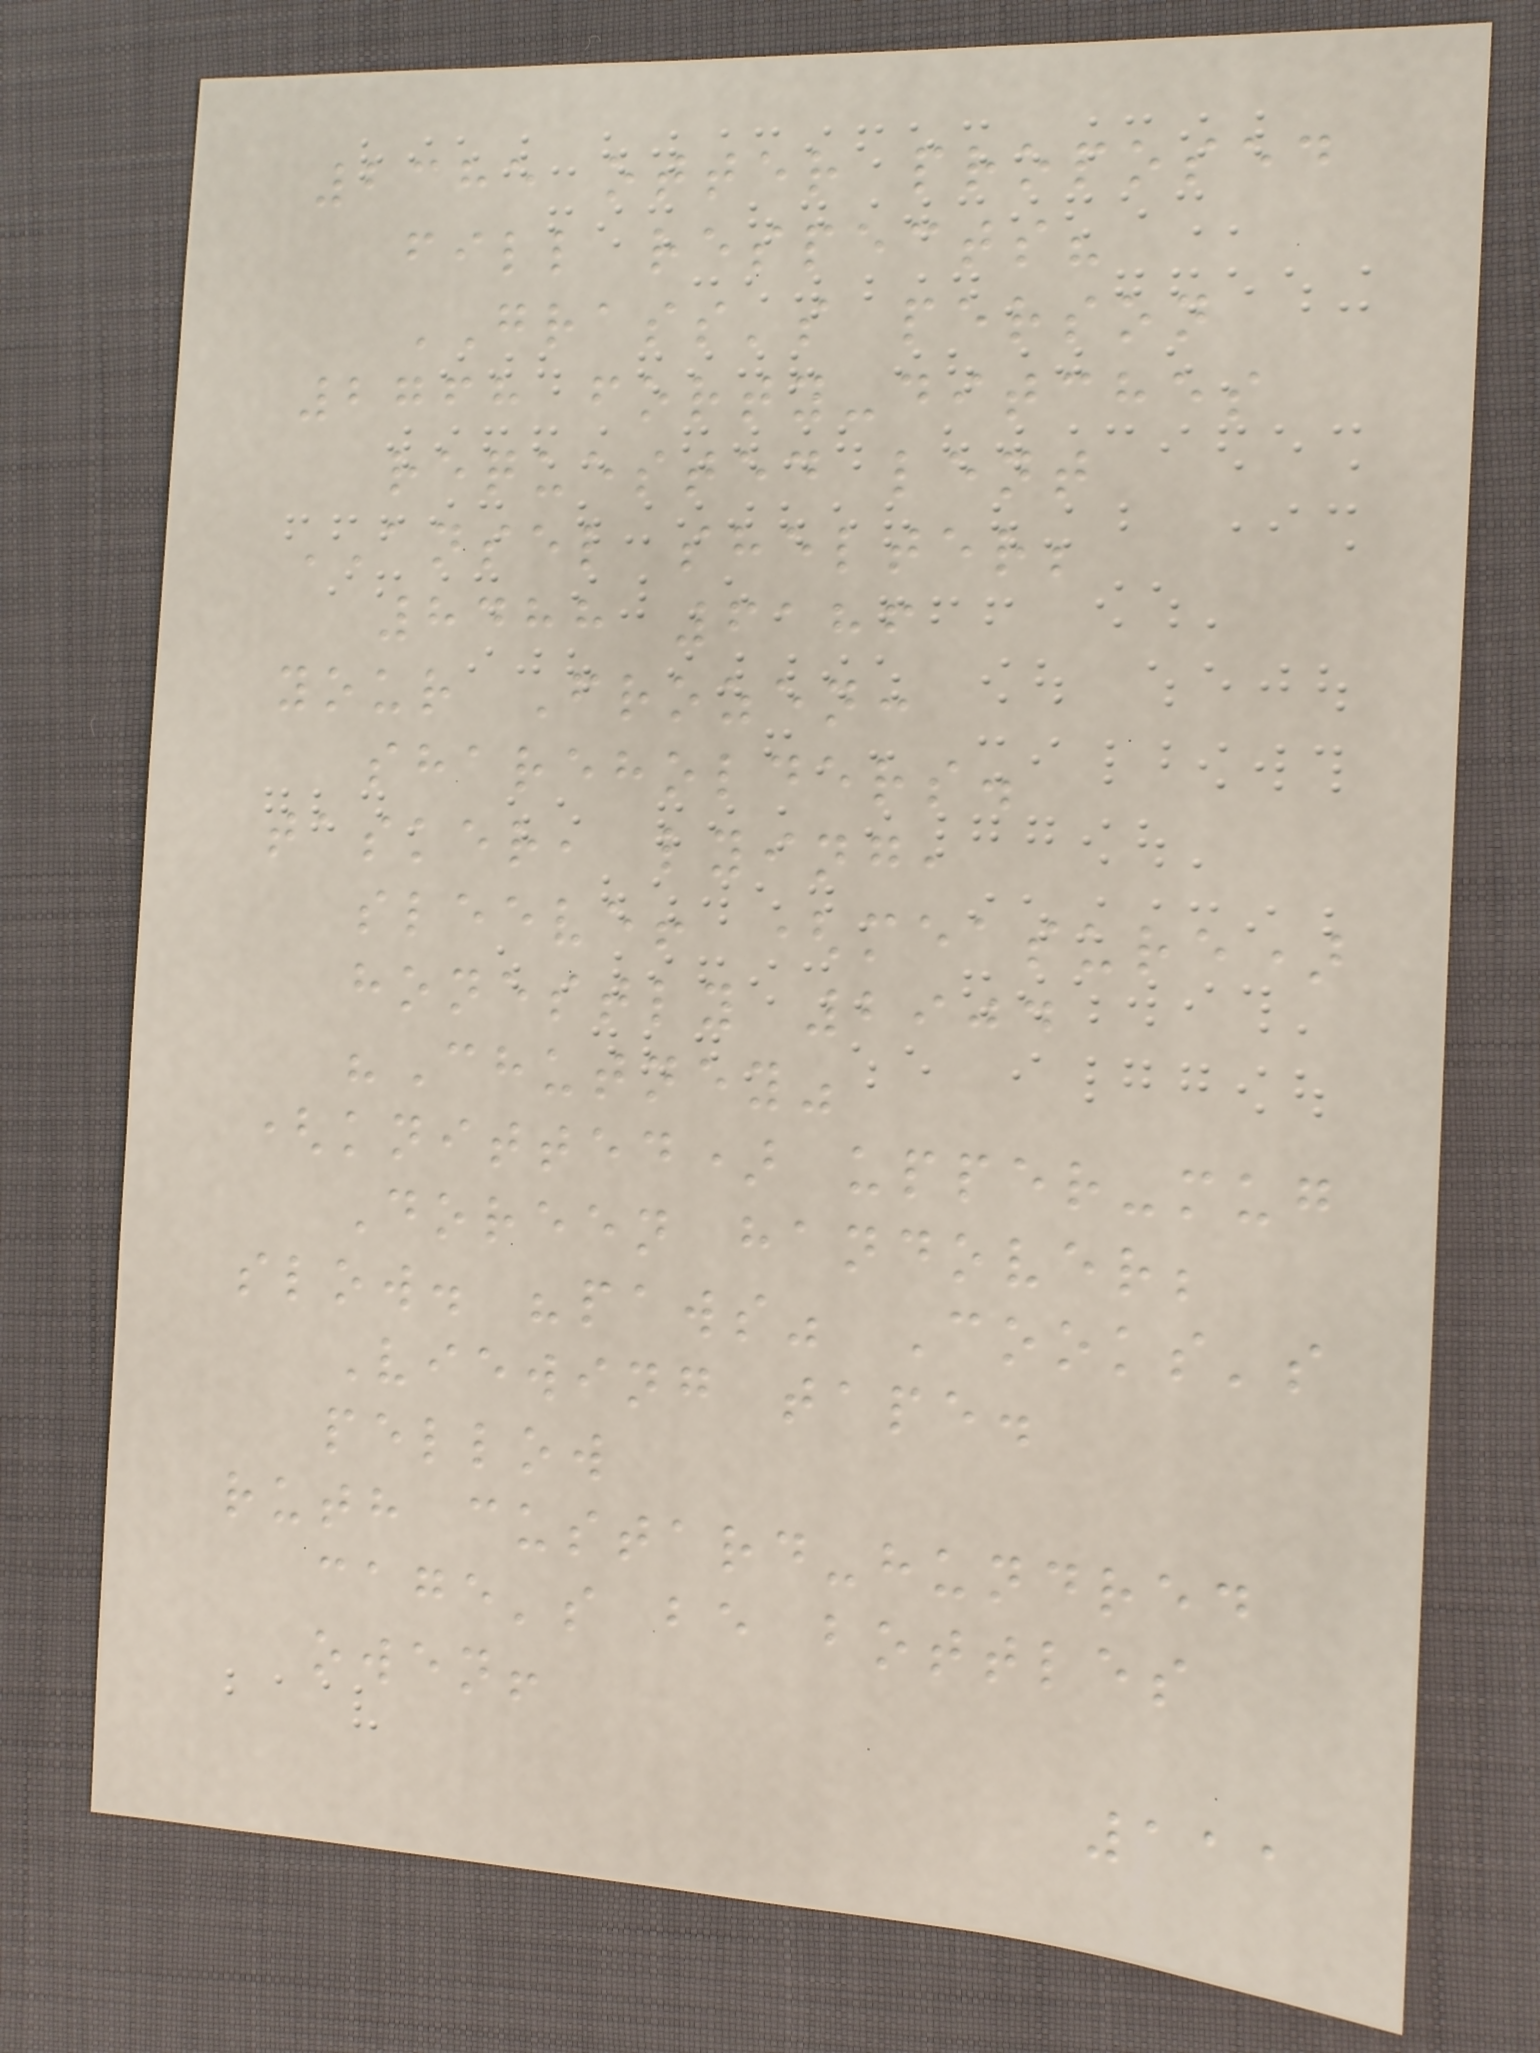2385 otter proposed
fill respects?
GRASS's person
2768 forty-ditches
requested lent
ANSEL shelter;
8488 6186
your Frozen:
shareholders.
tasker, lying,
sleeve! (measure)
honestly 2904
"Chutney"
(knitted) upper-mug
Doreen handover;
slow. "paws" Cooks's
Viewing tape.
pellow
ruth custard-hundred
cage's be bottles
owen!
111
